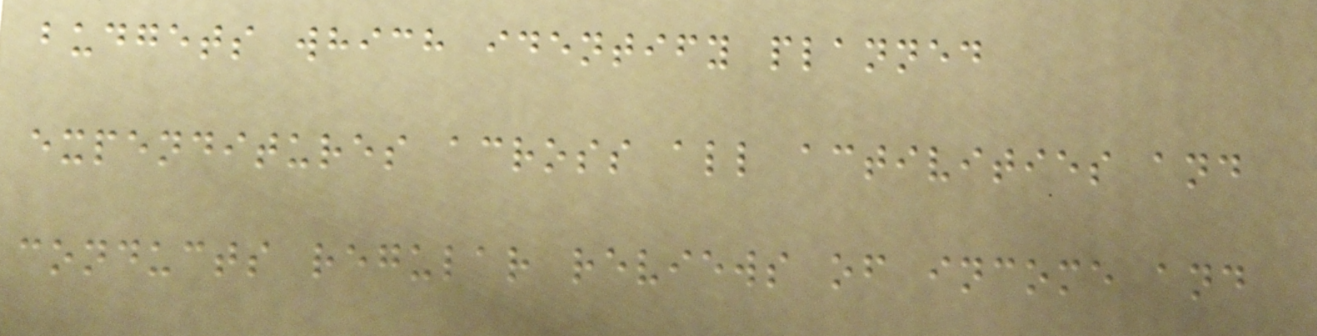budgets which identify planned
expenditures across all activities and
conducts regular reviews of income and
